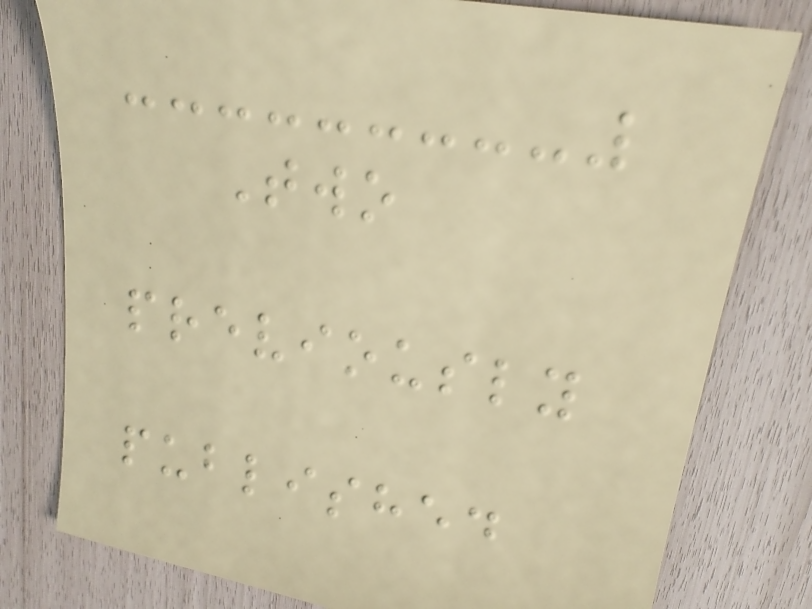Two
previously
published
